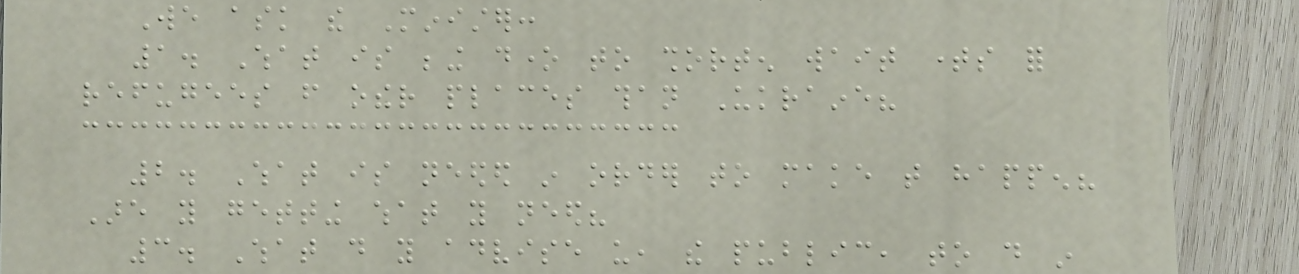We ask the Minister:
1. What is being done to shorten wait times for
refugees from other places than Ukraine?
2. What is needed in order to make that happen?
Are you getting what you need?
3. What do you advise us, the public, to do in
